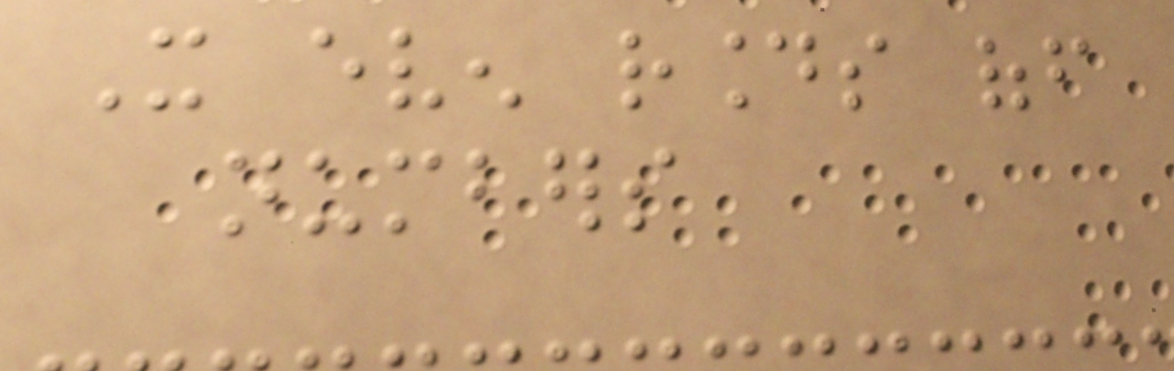It even rounds off
numbers
